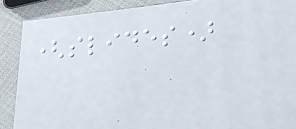(slides)
